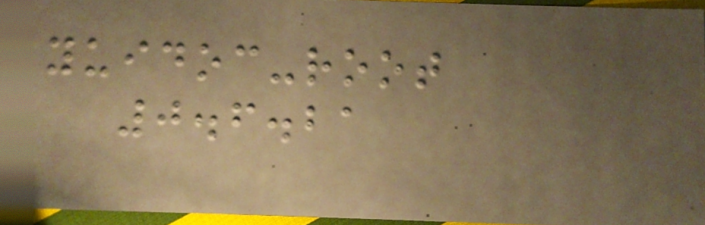yuidoc-root
0.6.21
